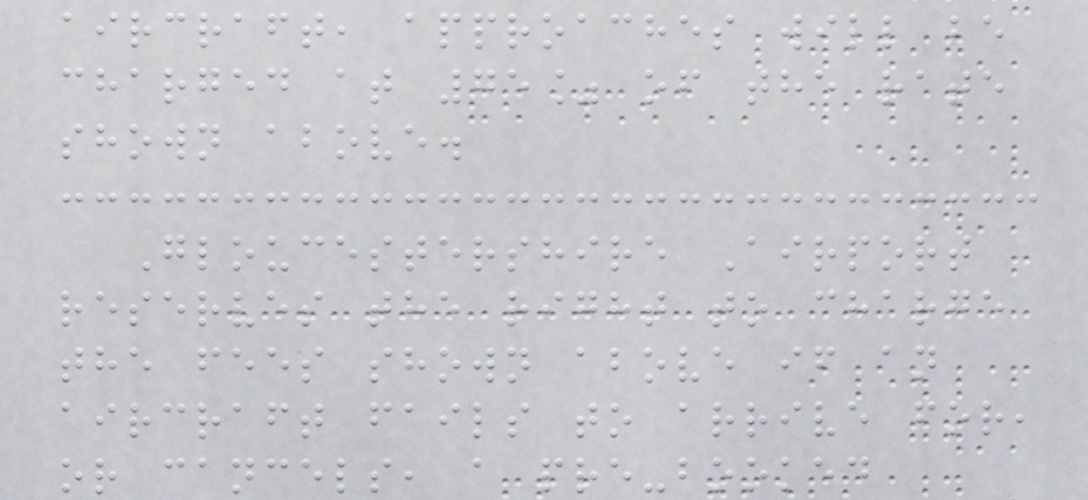aircraft, approaches will be
charged at 75% of the rate
shown above.
Gloucestershire Airport
reserves the right to charge
the fees shown above if an
aircraft fails to arrive for,
or cancels, a pre-booked
